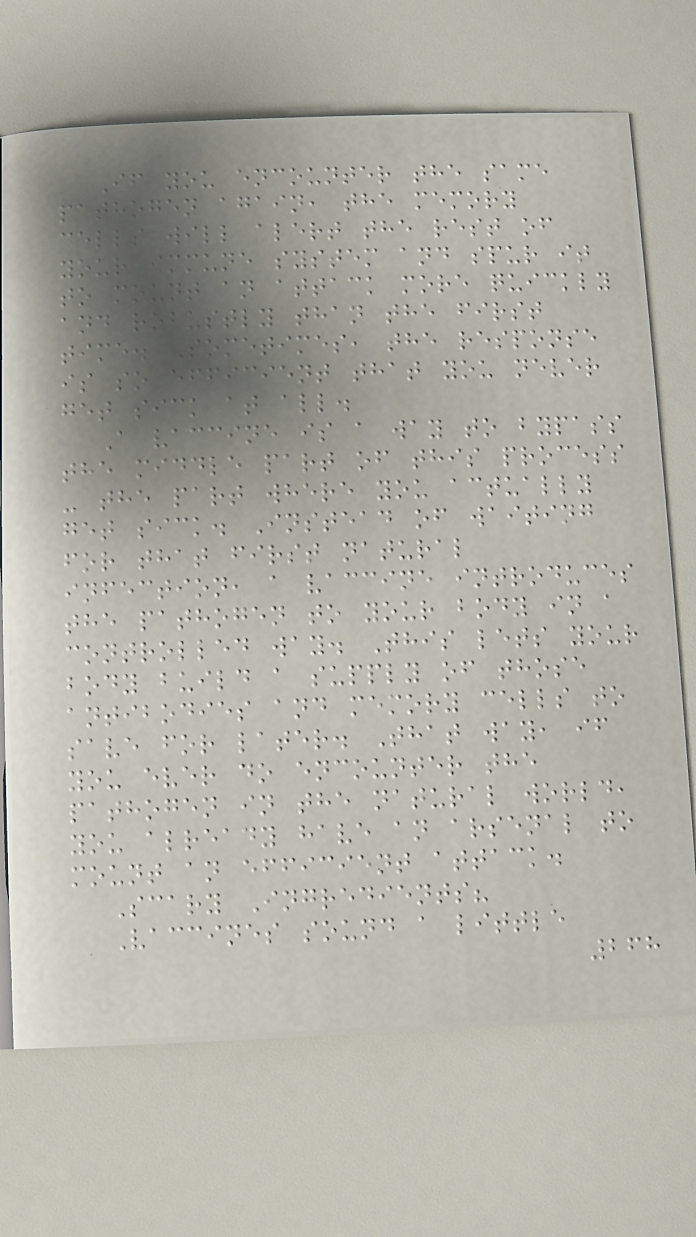If you encounter the same
pathogen again, the memory
cells will alert the rest of
your immune system and spur it
to mount an attack more quickly
and robustly than the first
time. Sometimes, the response
is so efficient that you never
get sick at all.
A vaccine is a way to bypass
the middle part of this process
- the part where you actually
get sick. Instead of waiting
for that first natural
infection, a vaccine introduces
the pathogen to your body in a
controlled way. This lets your
body build a supply of those
antibodies and memory cells to
save for later. That way, if
you ever do encounter the
pathogen in the natural world,
you already have an arsenal to
mount an efficient attack.
Scary Ingredients?
Vaccines sound a little
268
